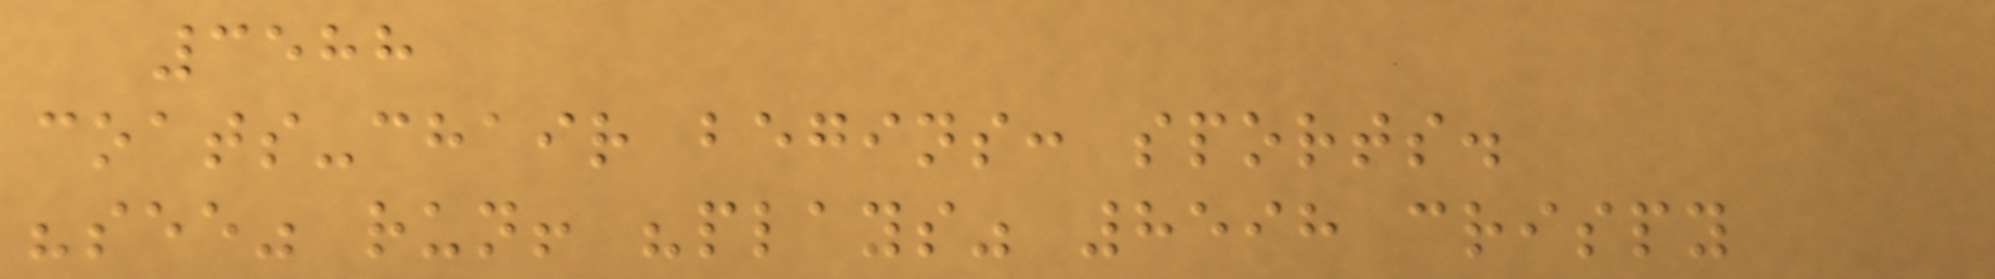3588
coats-chair begins: sports.
"see" run! "plays" 8598 crispy
